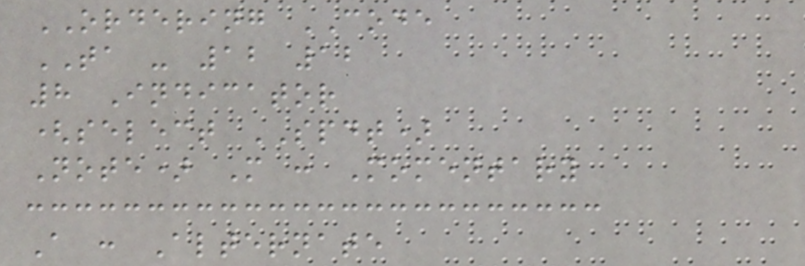ORDERING CODE
TA - 12 12
8 Indicator
(select SPDT)
Note) M : Momentary
A : Alternate
